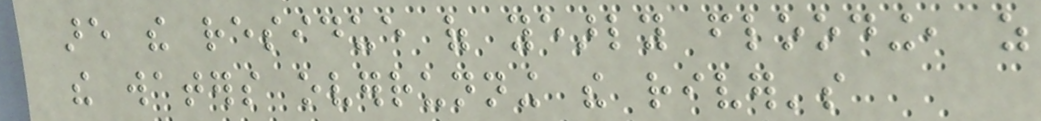are the residue of yearly flooding, as
the waters overrunning the river's
